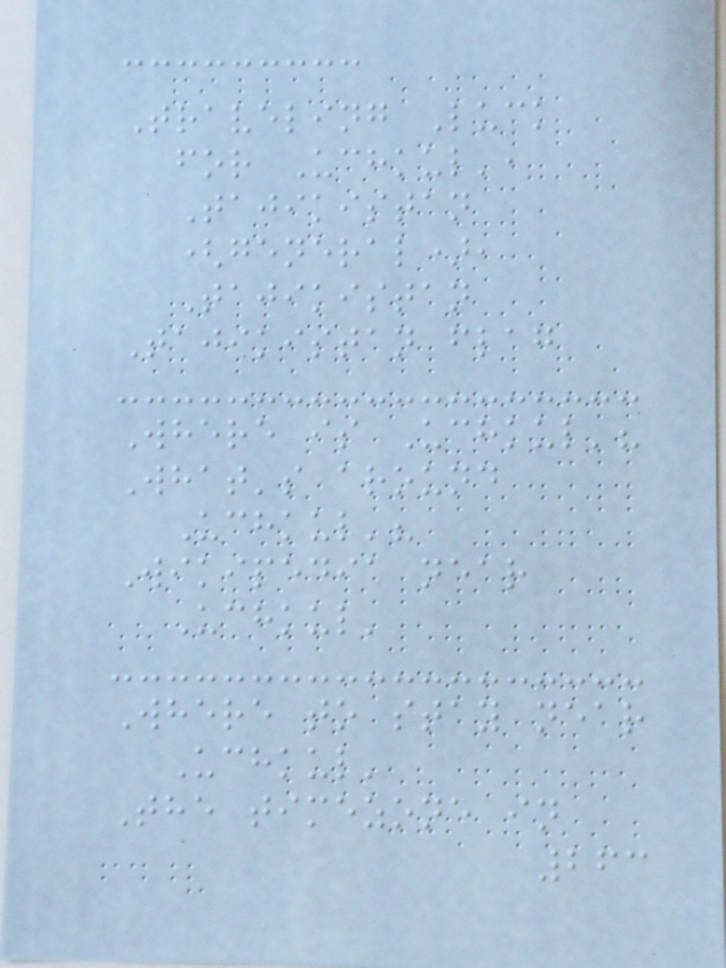Traveling Luck
for Uchkul',
Tajikistan
(general),
Tajikistan
Tajikistan flag
Where is Uchkul'?
What's around
Uchkul'?
Wikipedia near
Uchkul'
Where to stay near
Uchkul'
The timezone in
263
